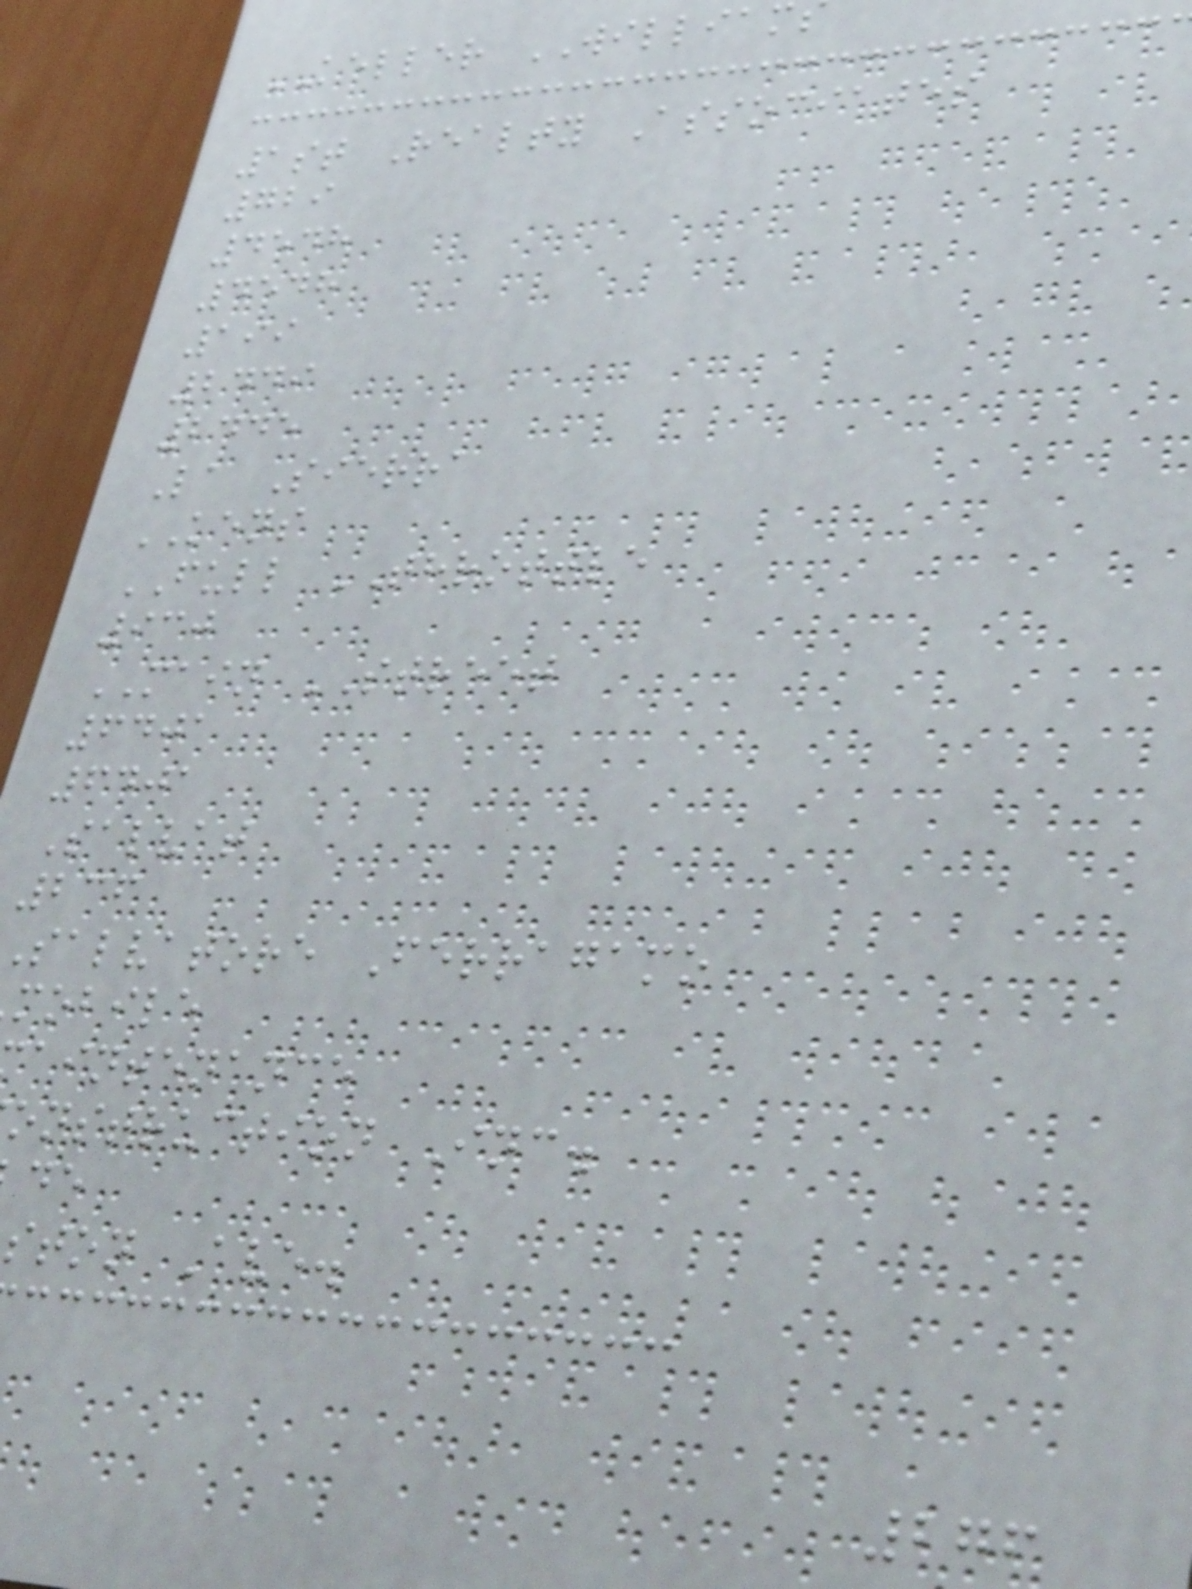KELLER WILLIAM
1st Realty Associates
729
4548
4548
199
2449
2445
La Sierra
KENS
FULL THROTTLE
930
MAIN STREET
6401
6401
Salvat
236
salvatore Ferragamo
mobile
aintenance
onstruction Inc.
ston Ave.
276
